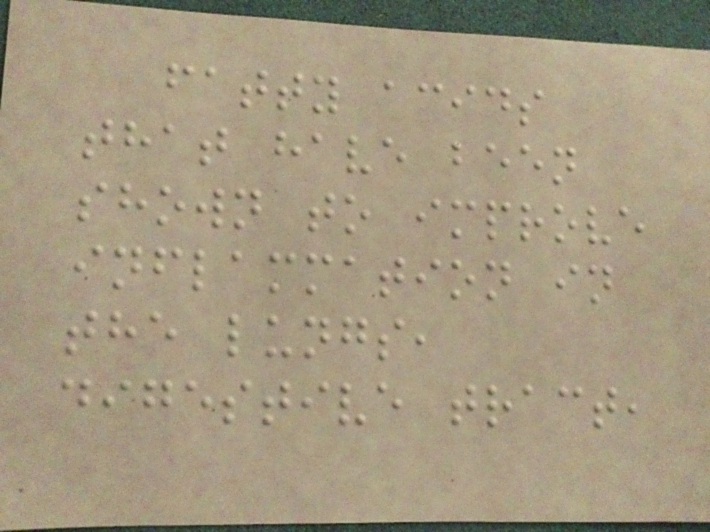fatty acids
that have been
shown to improve
inflammation in
the lungs,
digestive tract,
